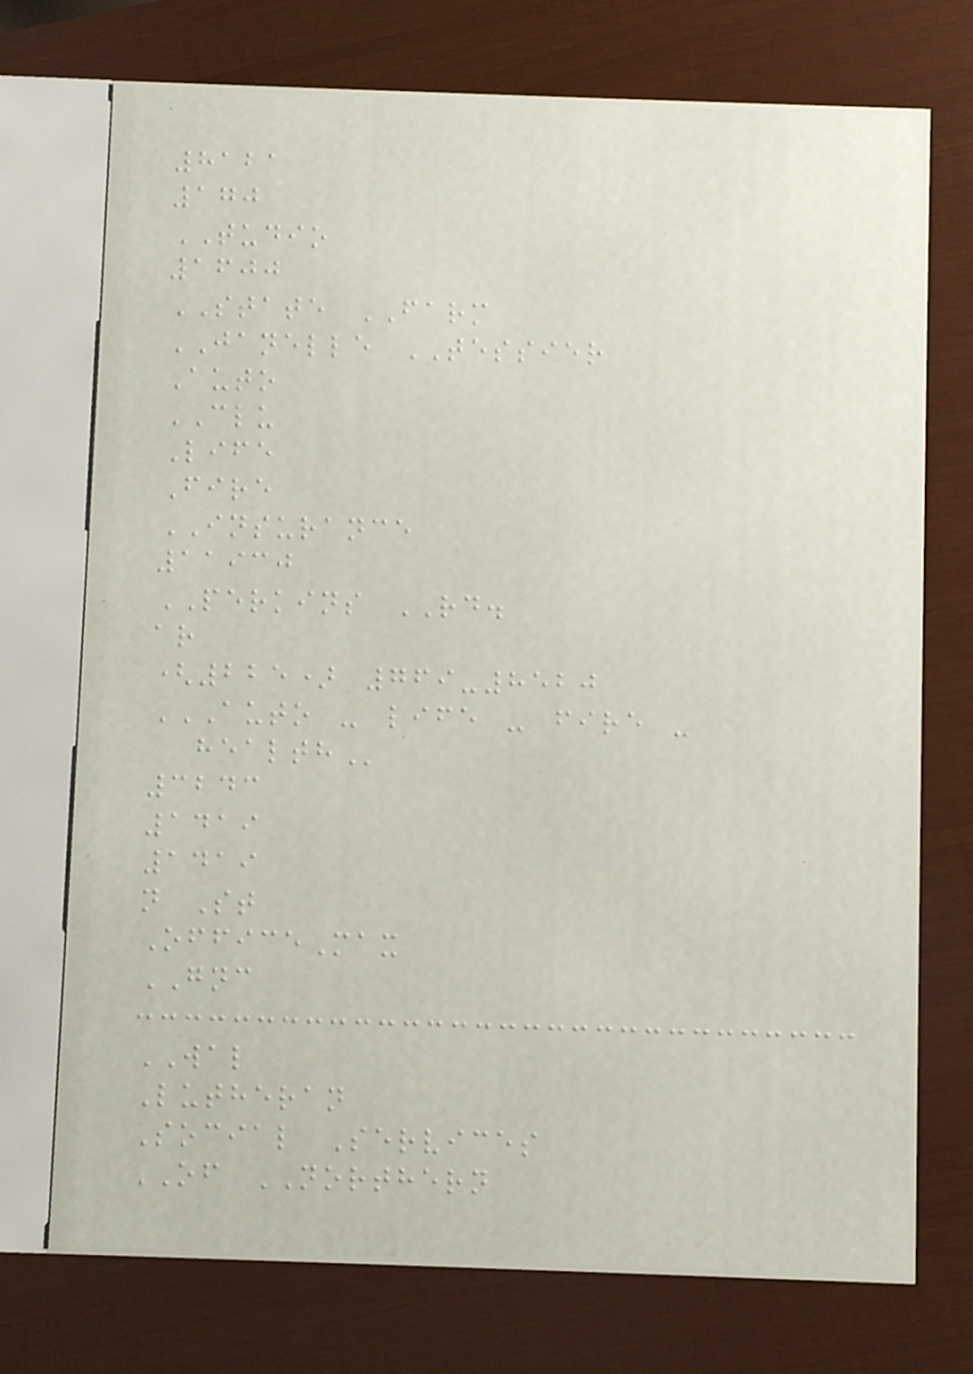8121
170
TUDIO
1600
STATE FARM
JANELLE TESSIER
Auto
CLU
Life
Fire
INSURANCE
11930
PERKINS RD.
ar
(225) 769-8520
AUTO - LIFE - FIRE -
HEALTH
3243
1419
1419
n St
OfficeMax
GNC
WAL
Lutheran
Social Services
OF NORTHERN
